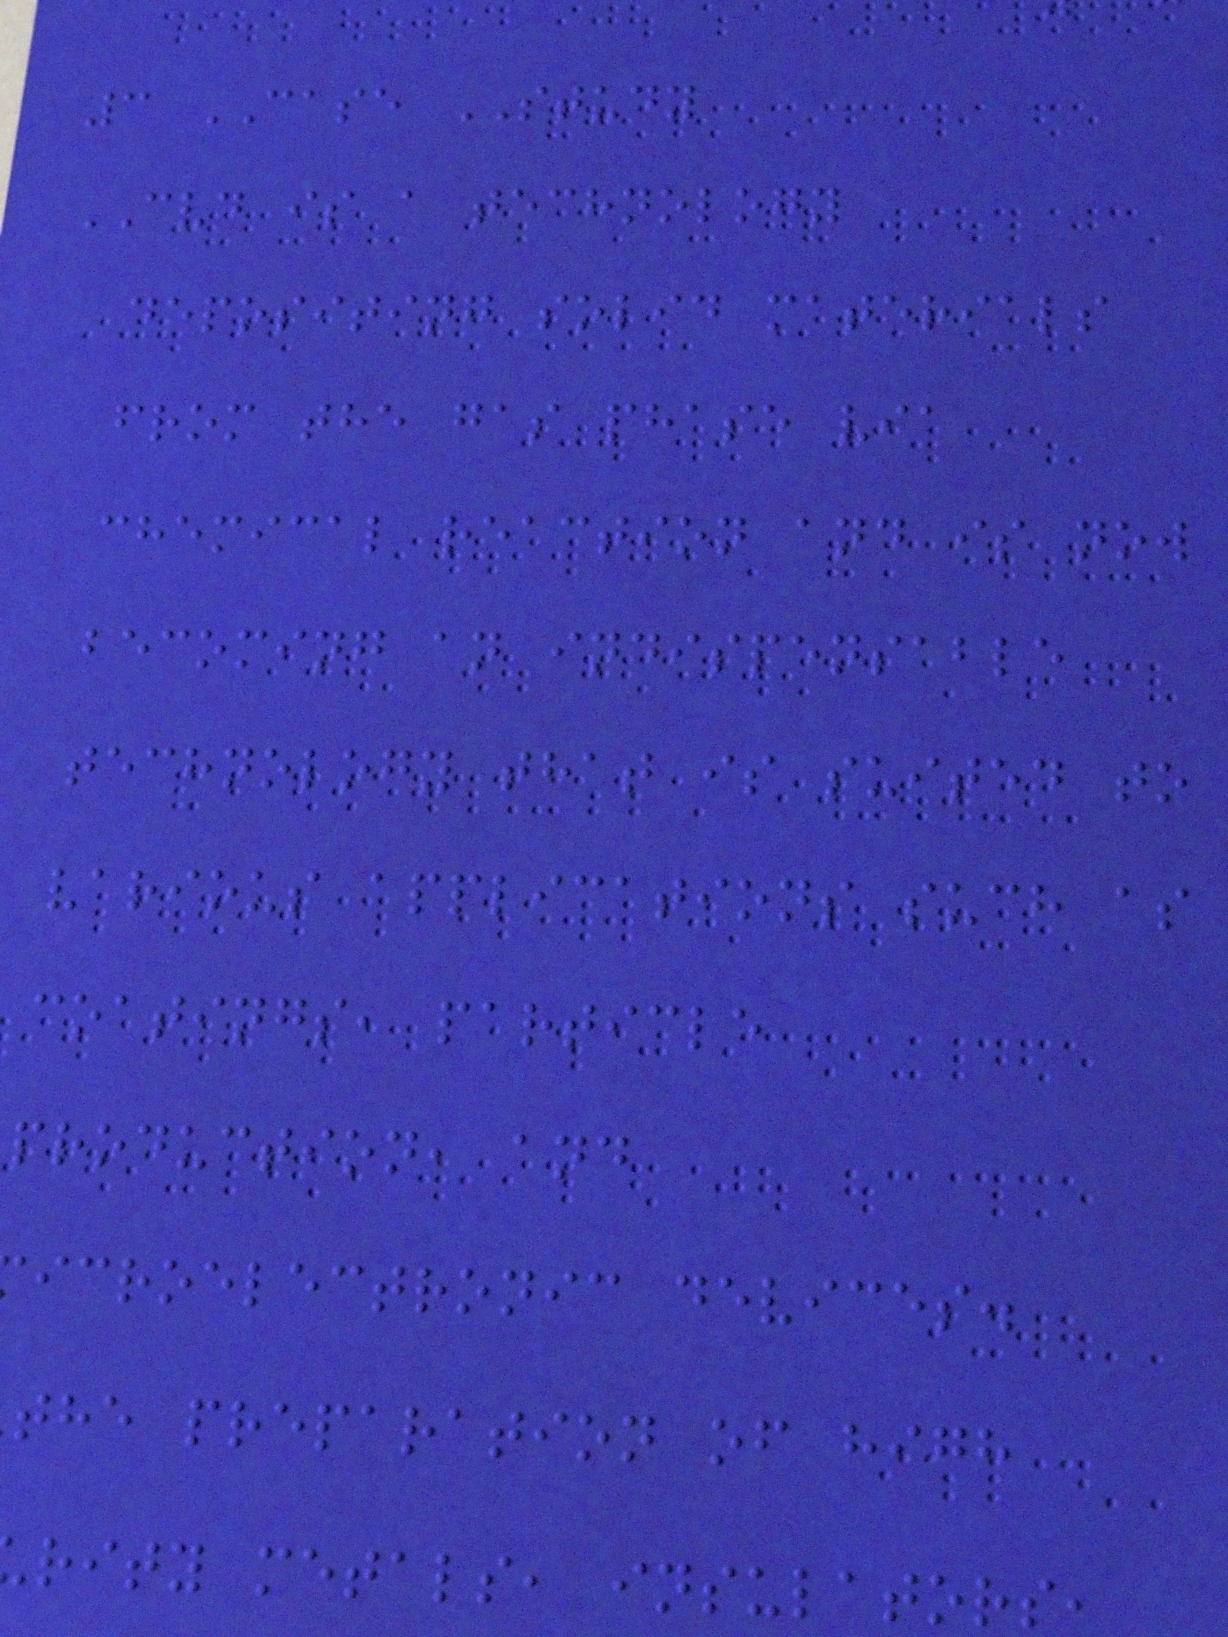3 CASE STUDY
CVD is a technology
depositing solid materials
from the gas phase via
chemical reaction and is now
becoming an indispensable
technology that is suited to
various applications such as
coatings, particle
production, and
icroelectronic devices.
the preparation of high
rity metals, insulators,
